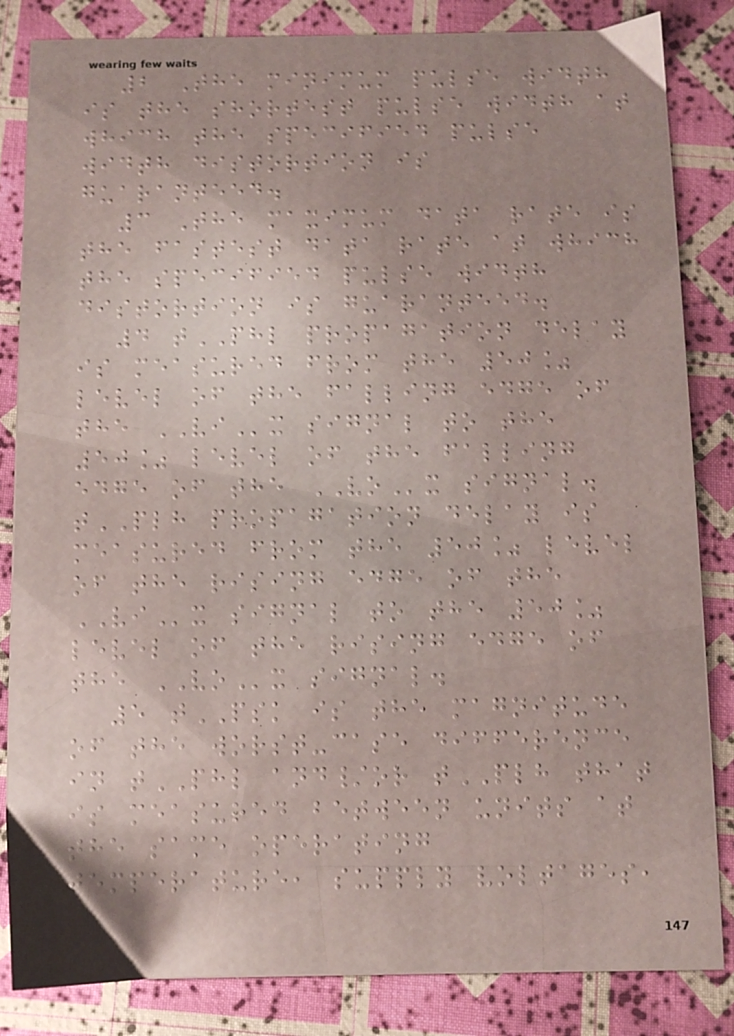2 The minimum pulse width
is the shortest pulse width at
which the specified pulse
width distortion is
guaranteed.
3 The maximum data rate is
the fastest data rate at which
the specified pulse width
distortion is guaranteed.
4 tPHL propagation delay
is measured from the 50%
level of the falling edge of
the VIx signal to the
50% level of the falling
edge of the VOx signal.
tPLH propagation delay is
measured from the 50% level
of the rising edge of the
VIx signal to the 50%
level of the rising edge of
the VOx signal.
5 tPSK is the magnitude
of the worst-case difference
in tPHL and/or tPLH that
is measured between units at
the same operating
temperature, supply voltages,
